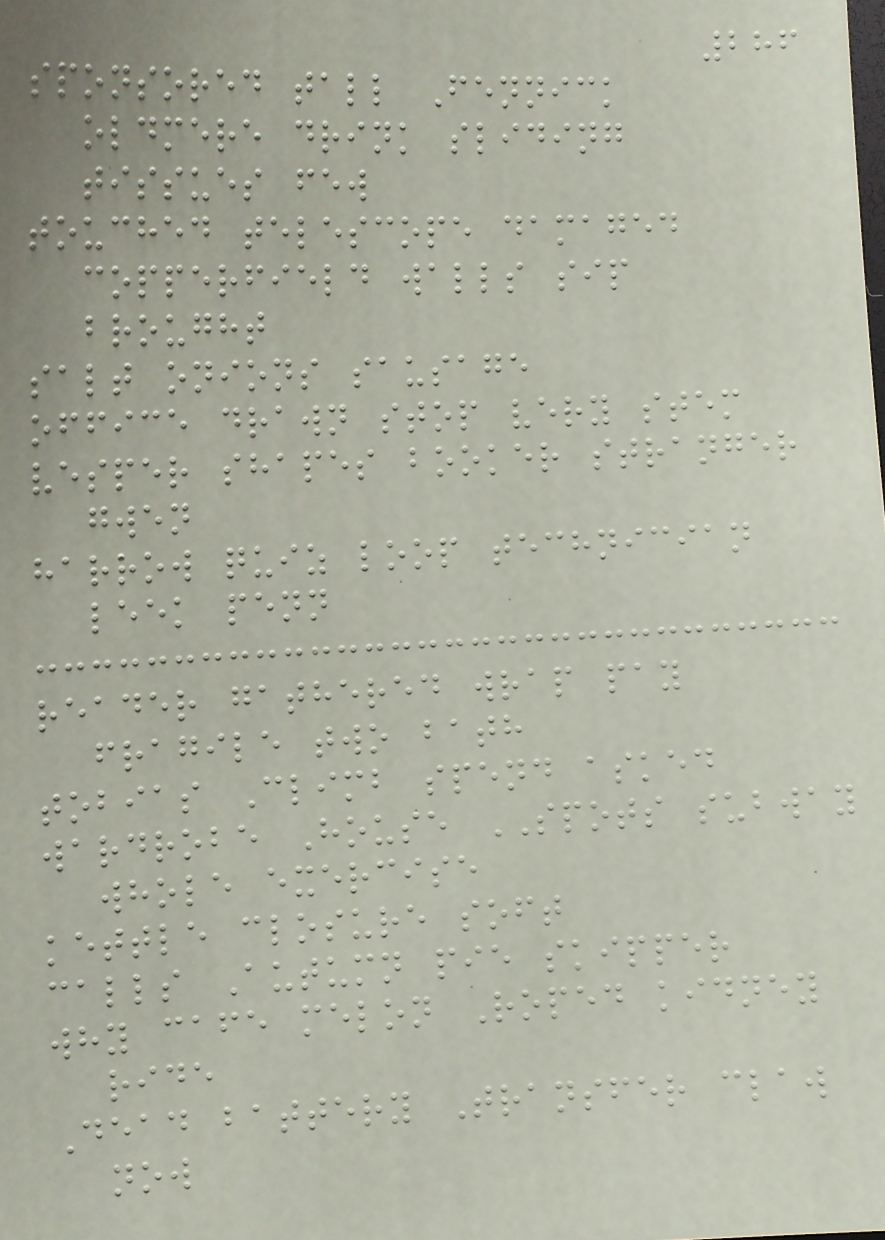286
sponsored tall Fennick
oldmere drink sliding
tissues few
touched telescope damaged
copperfield walls sip
brought
salt onions sausage
office drawn stop very stem
vesper shapes booker stranger
gwen
harrow quiz loop technician
leek penn
reader gathered wrap pay
fragile two bath
tobias Climb spend asked
wardrobe House SPOTS subway
whole exercise
kettle closure soft
calls Autumn pie skipper
why cafe melon Roped kidney
ride
Dead battery Transfer claw
now
